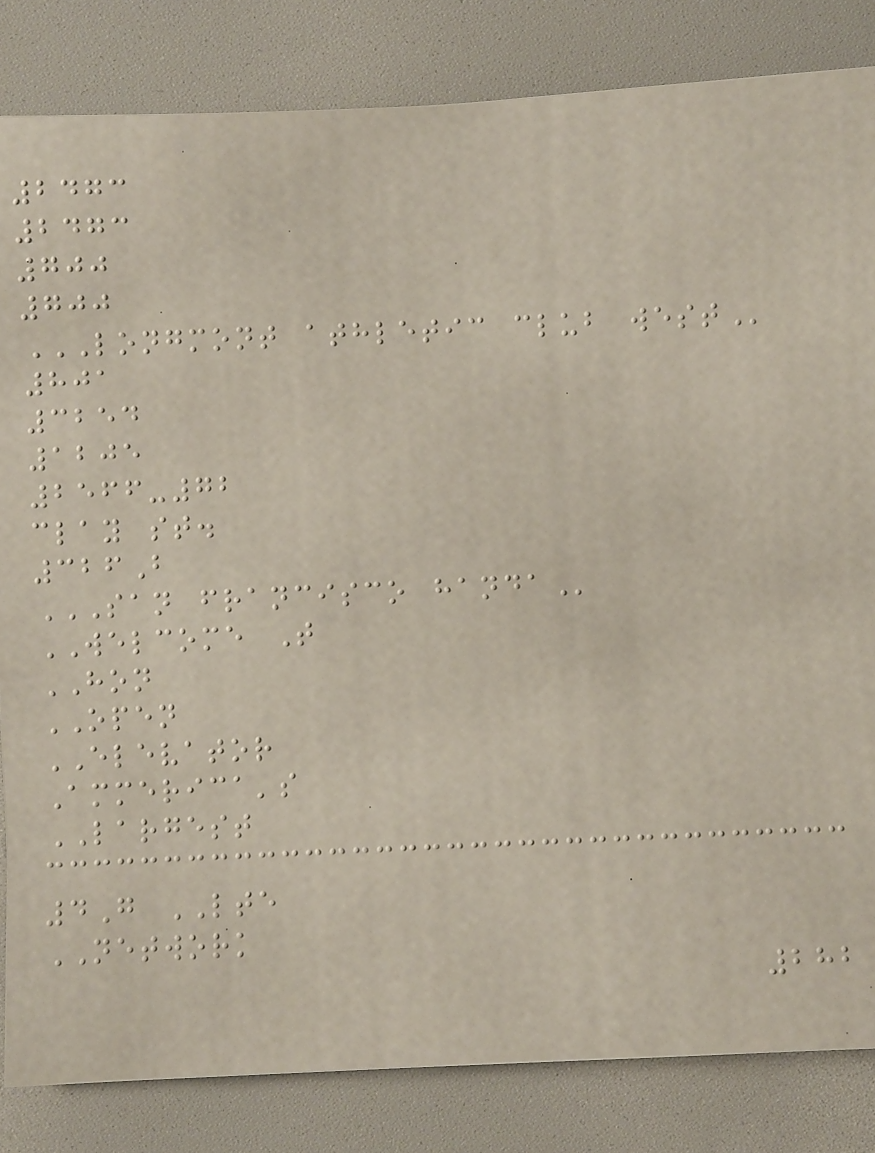2473
2473
700
700
LONGMONT ATHLETIC CLUB WEST
801
3254
1205
2566-72
clay st.
326B
SAN FRANCISCO HANDA
WELCOME T
HON
OPEN
ELEVATOR
Ammerica's
LARGEST
4G LTE
NETWORK
282
